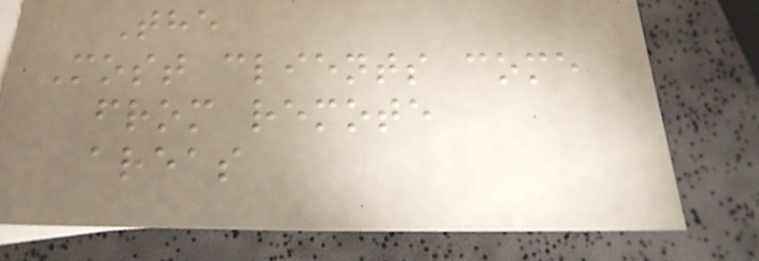The
Most clients come
from remote
areas
